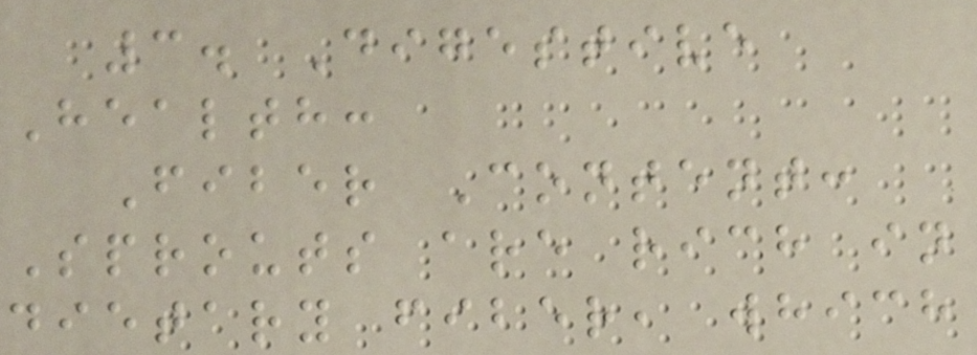3. Digestive
Health:
Fiber Content:
Sprouts are rich in
dietary fiber, which
